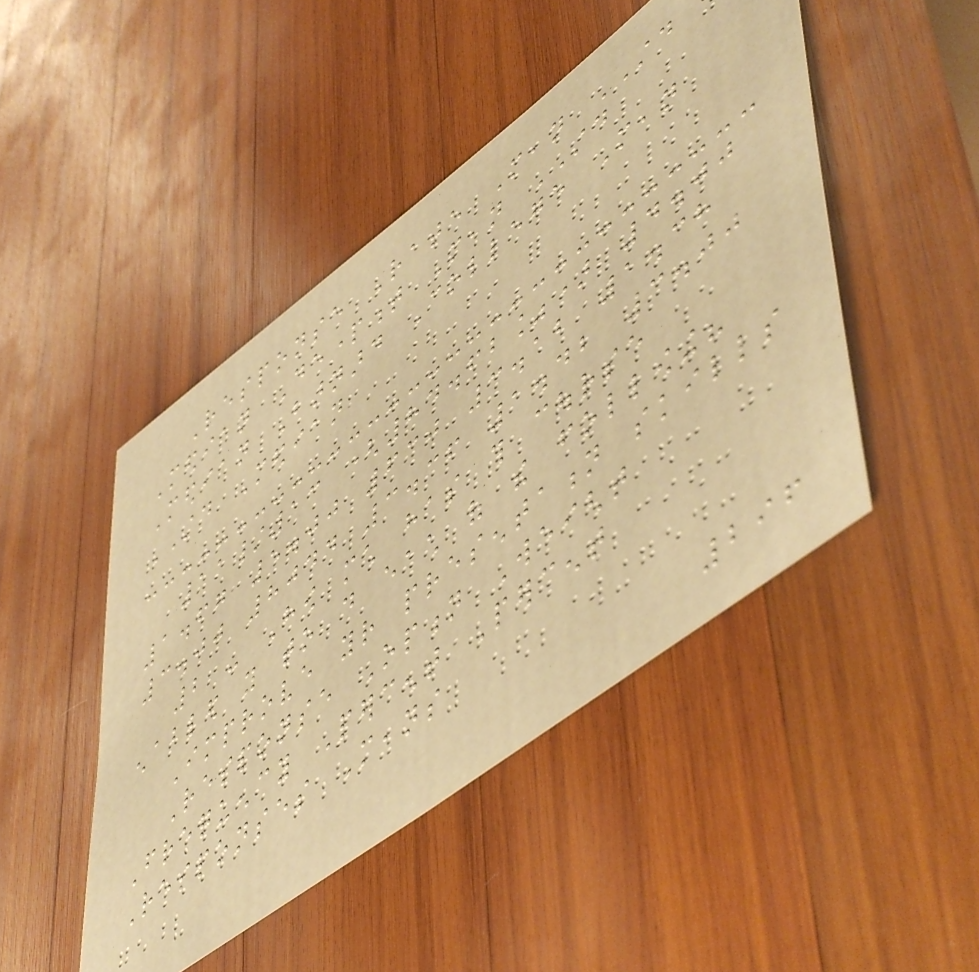Response Rate Mean STD
Median Department Mean STD
Median Barnard College Mean
STD Median
11/13 (84.62%) 4.00
1.67 5.00 630 3.12 1.38
3.00 8044 3.36 1.42 3.00
2 - How much has this course
enabled you to do each of the following?
Improve your presentation skills
Response Option Weight
Frequency Percent Percent
Responses Means
296
